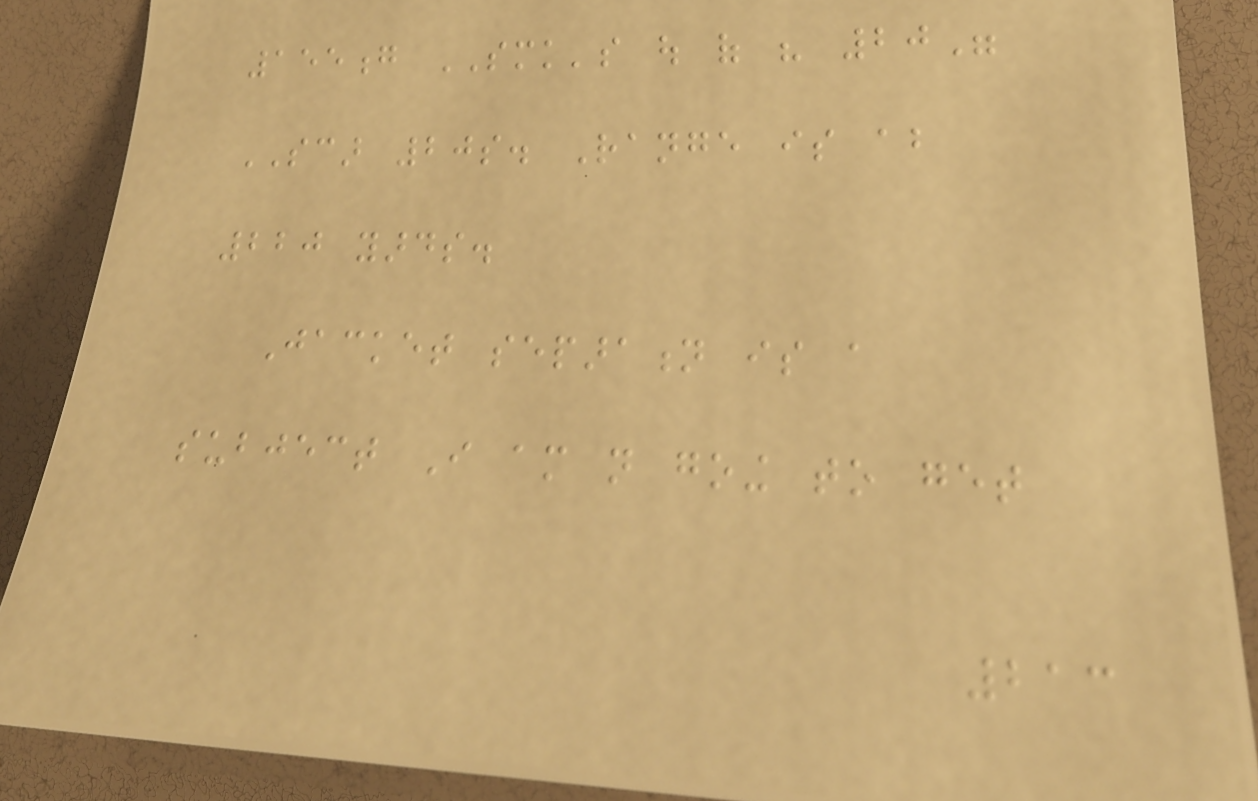155g SMK's out of his 20"
SCAR 20s. Range is about
220 yards.
Jacket separation is a
subject I am not going to get
213
